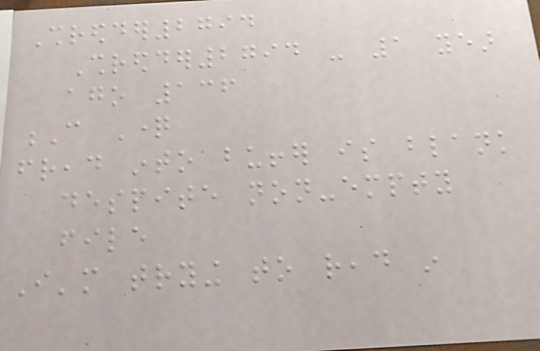Shredder2794
Shredder2794 - 1 year
ago 136
C Question
fread into buffer is blank
despite non-empty
file
I'm trying to read in
